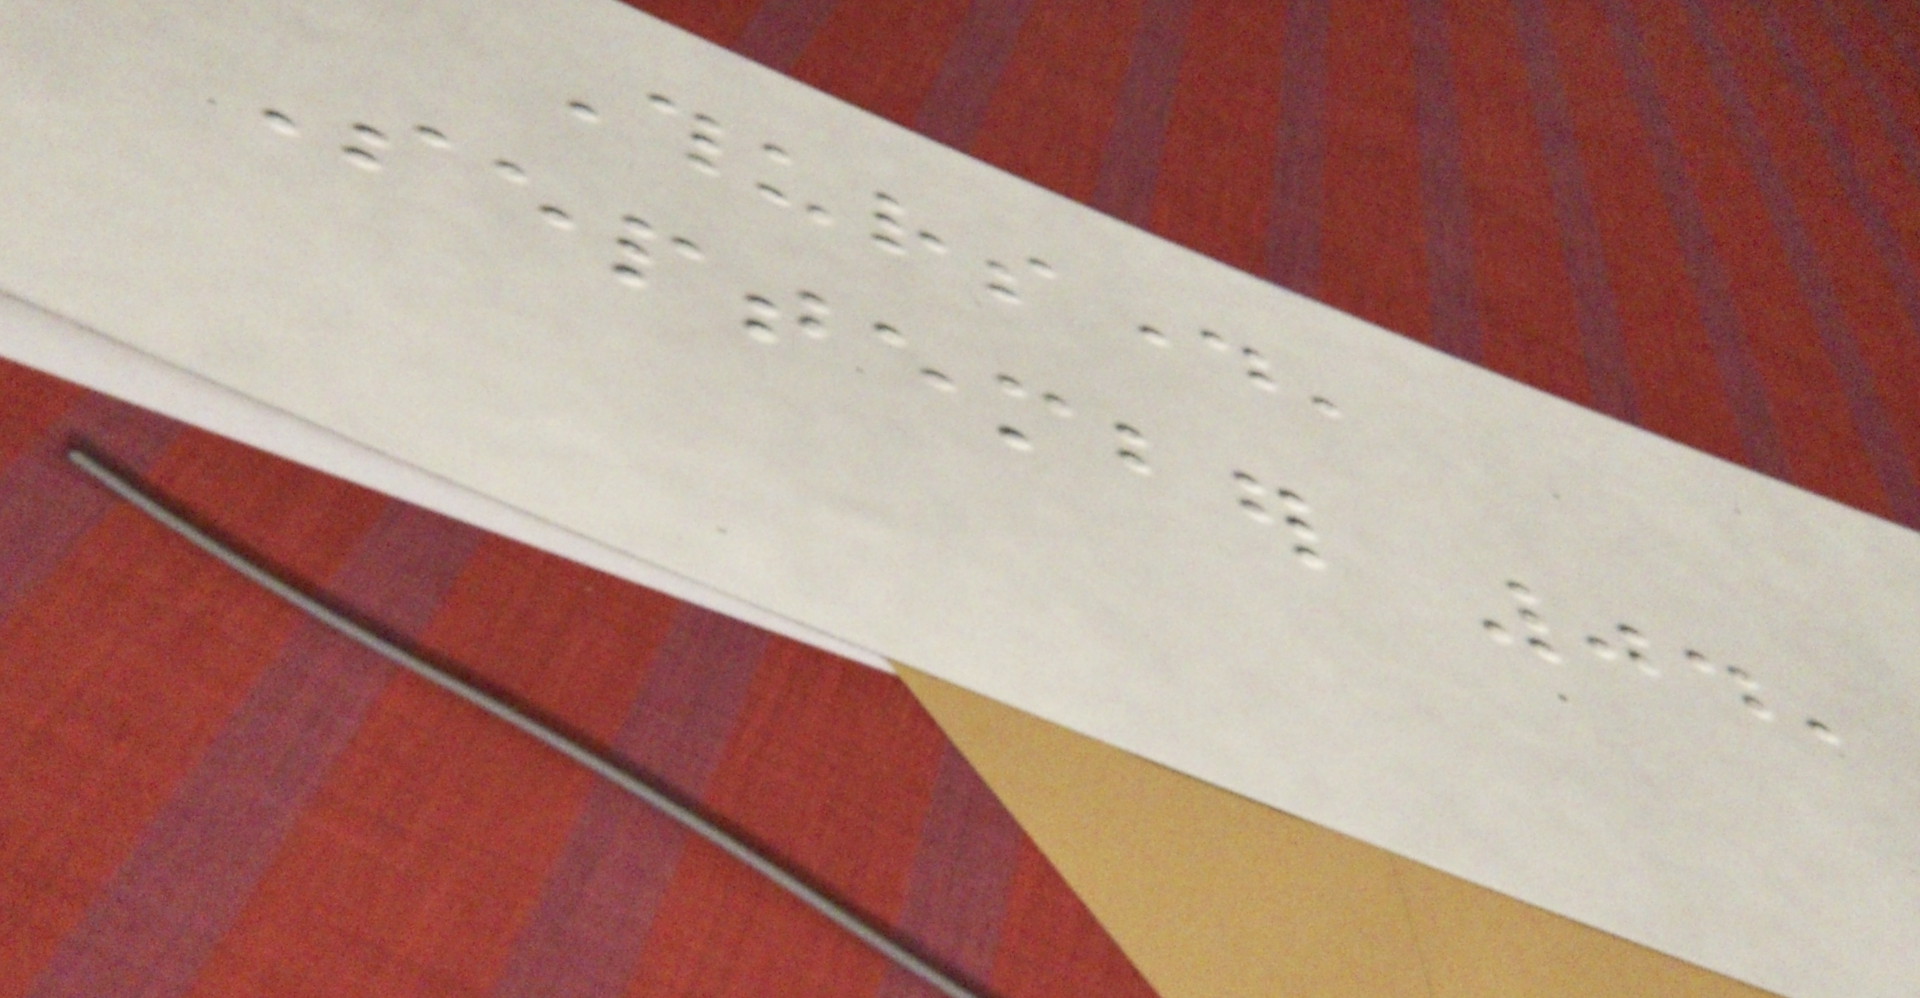Thursday,
September 04,
